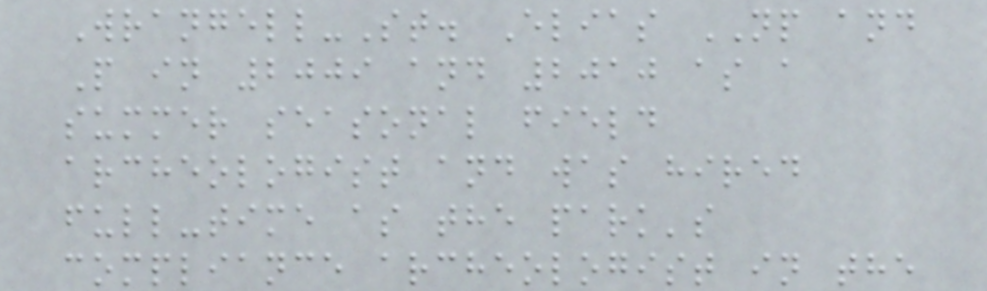Wrangell-St. Elias NP and
P in 2009 and 2010 as a
summer seasonal field
archeologist and was hired
full-time as the park's
compliance archeologist in the
